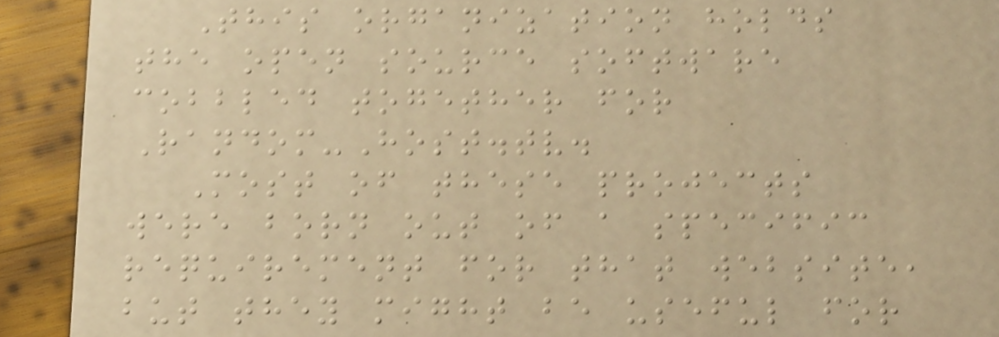This organization holds
the open source software
cobbled together for
Random-Host.tv.
Most of these projects
were born out of a specific
requirement for that website,
but they might be useful for
